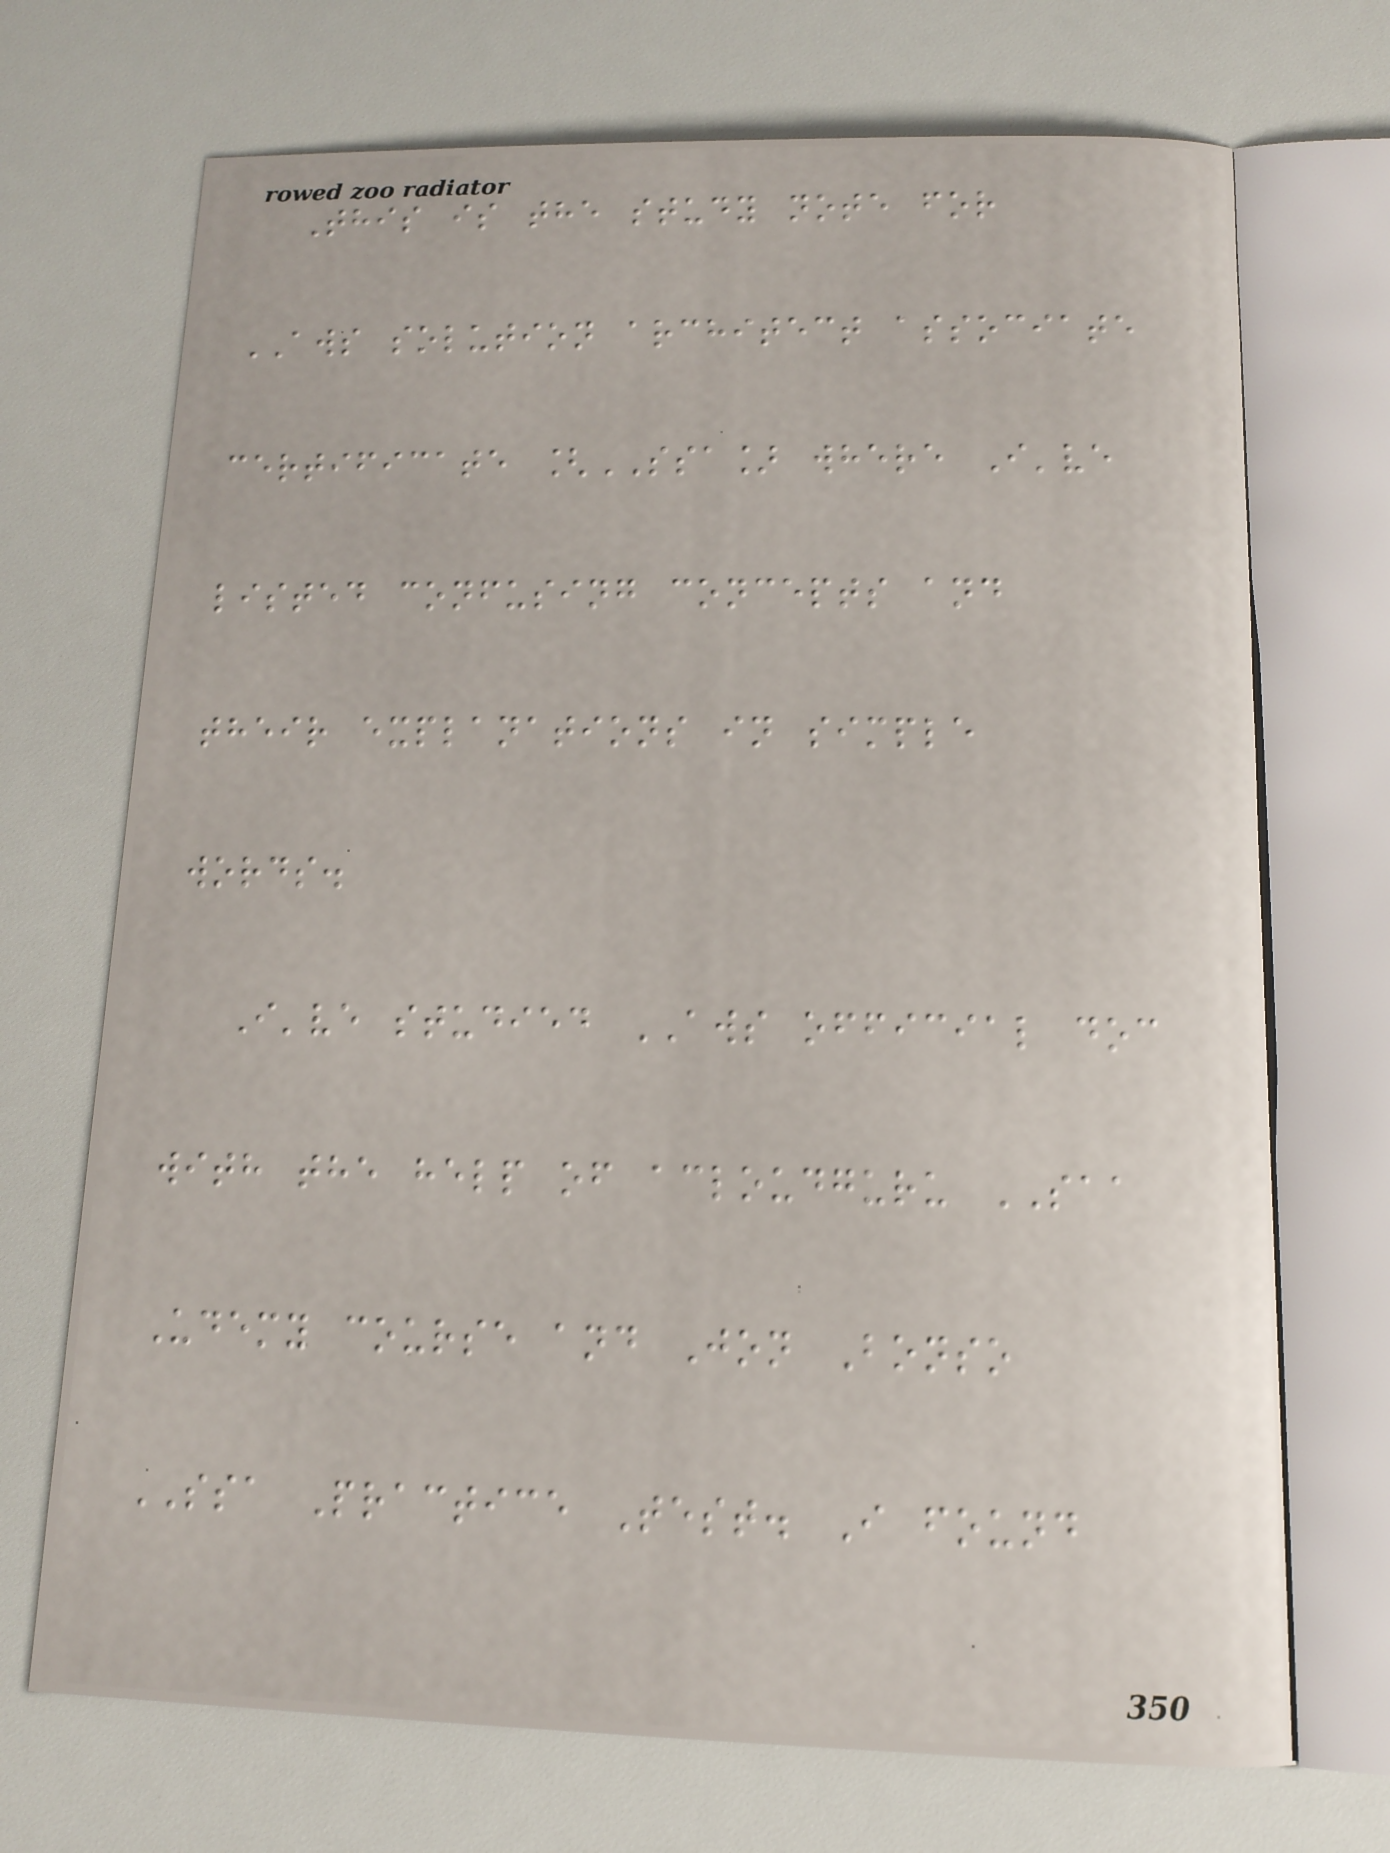This is the study note for
AWS solution architect associate
certificate [SSA] where I've
listed confusing concepts and
their explanations in simple
words.
I've studied AWS official doc
with the help of acloudguru SAA
Udemy course and Jon Bonso
SSA Practice Test. I found
